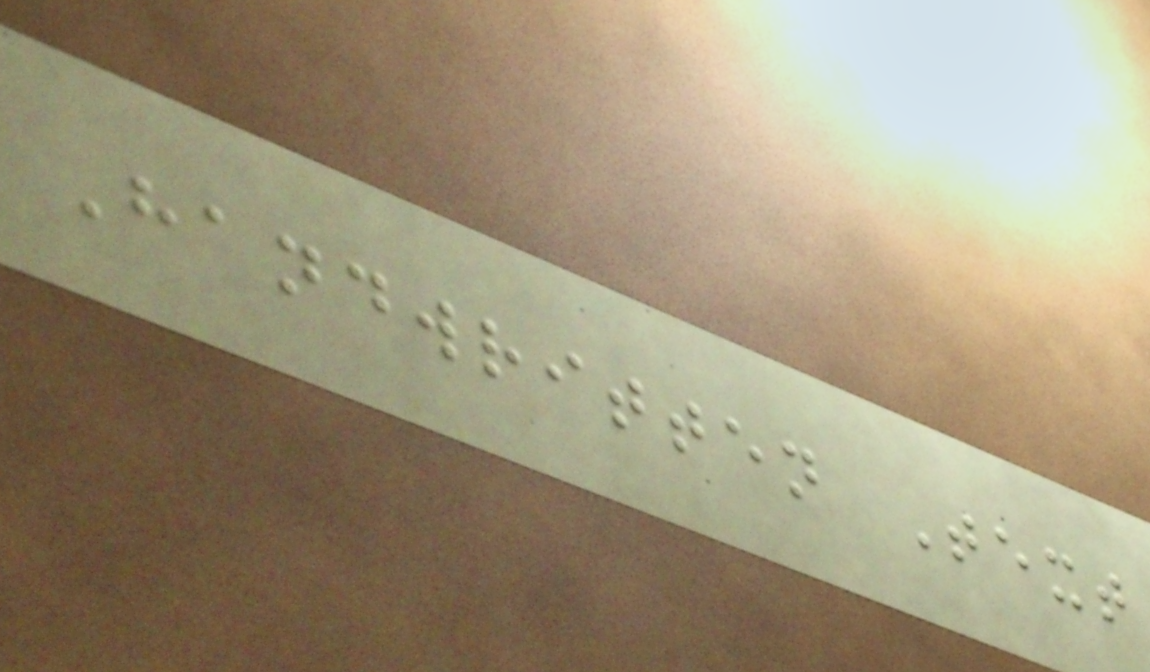Handwritten Text
